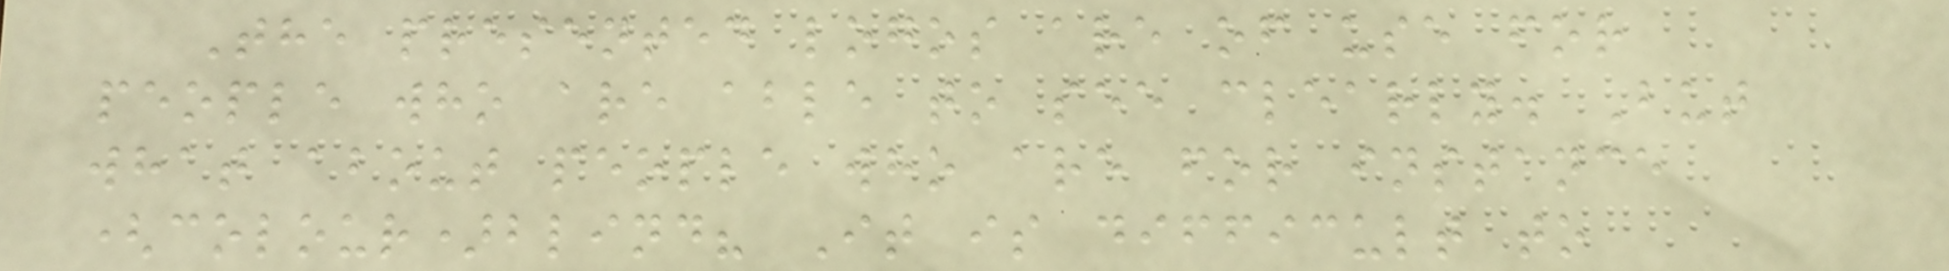The presented logos are of use for
people who are able to see clearly. But
what about people who are for instance
(colour)blind? It is difficult to
